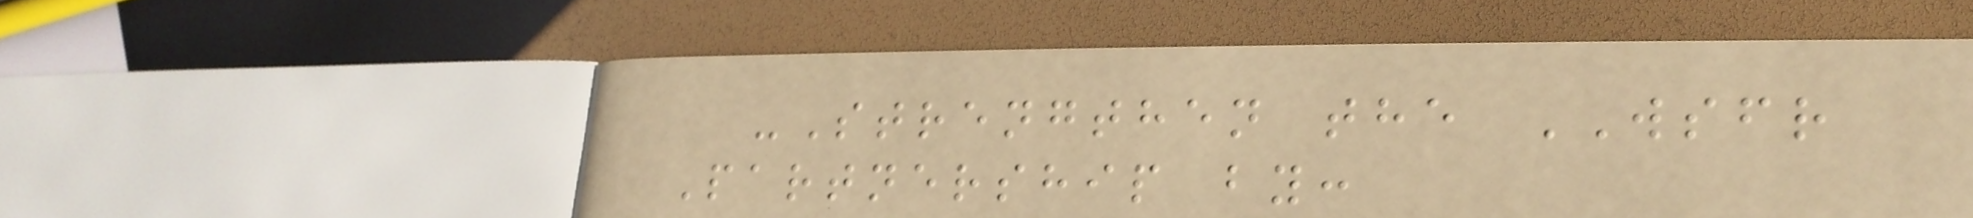-Strengthen the WSFR
Partnership by:
